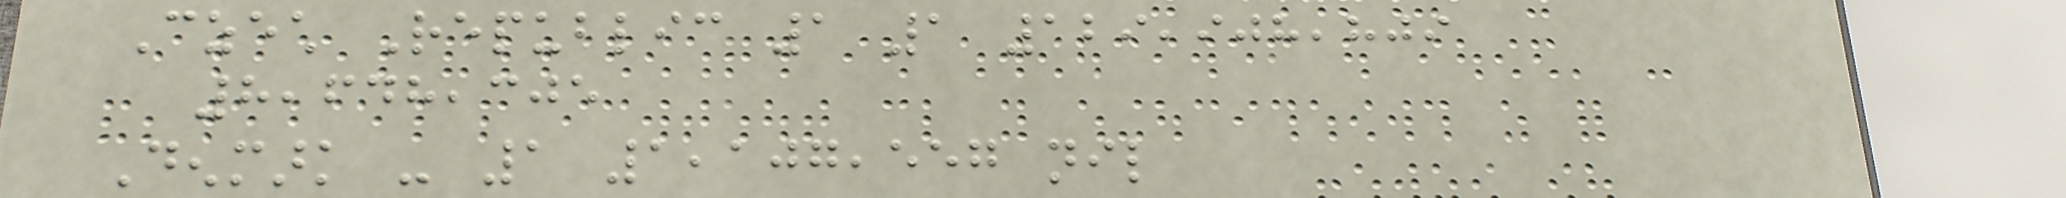Czech Republic 1 1 129,908,809
8,648,305
Denmark - 1 1,107,557 nil
